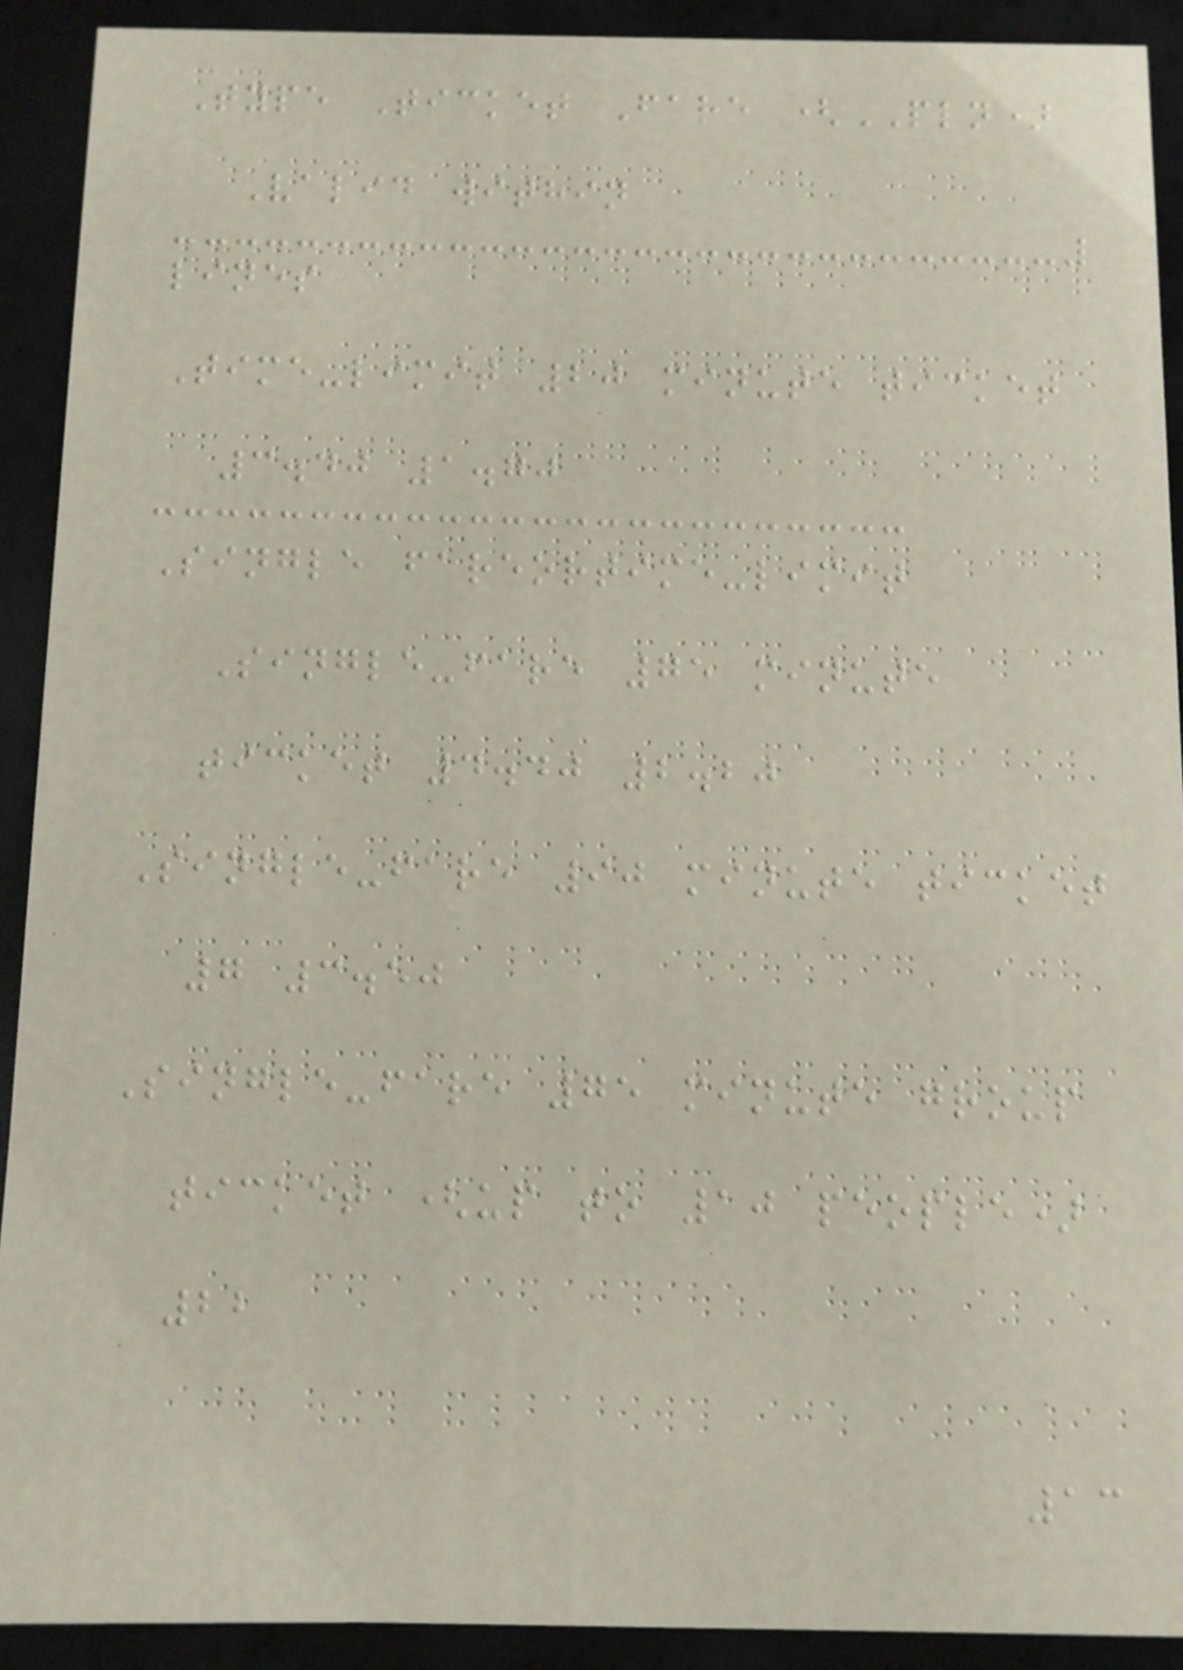Type Ticket Fare (PLN)
Valid within
lines
Time-limit 20 minute ticket
3.40 1.70
Single fareortime-limit
Single-fare 75 minute
ticket 4.40 2.20
Single-fare 90 minute ticket
7 3.50
Single-fare 75 minute group
ticket (up to 10 people)
22
13
